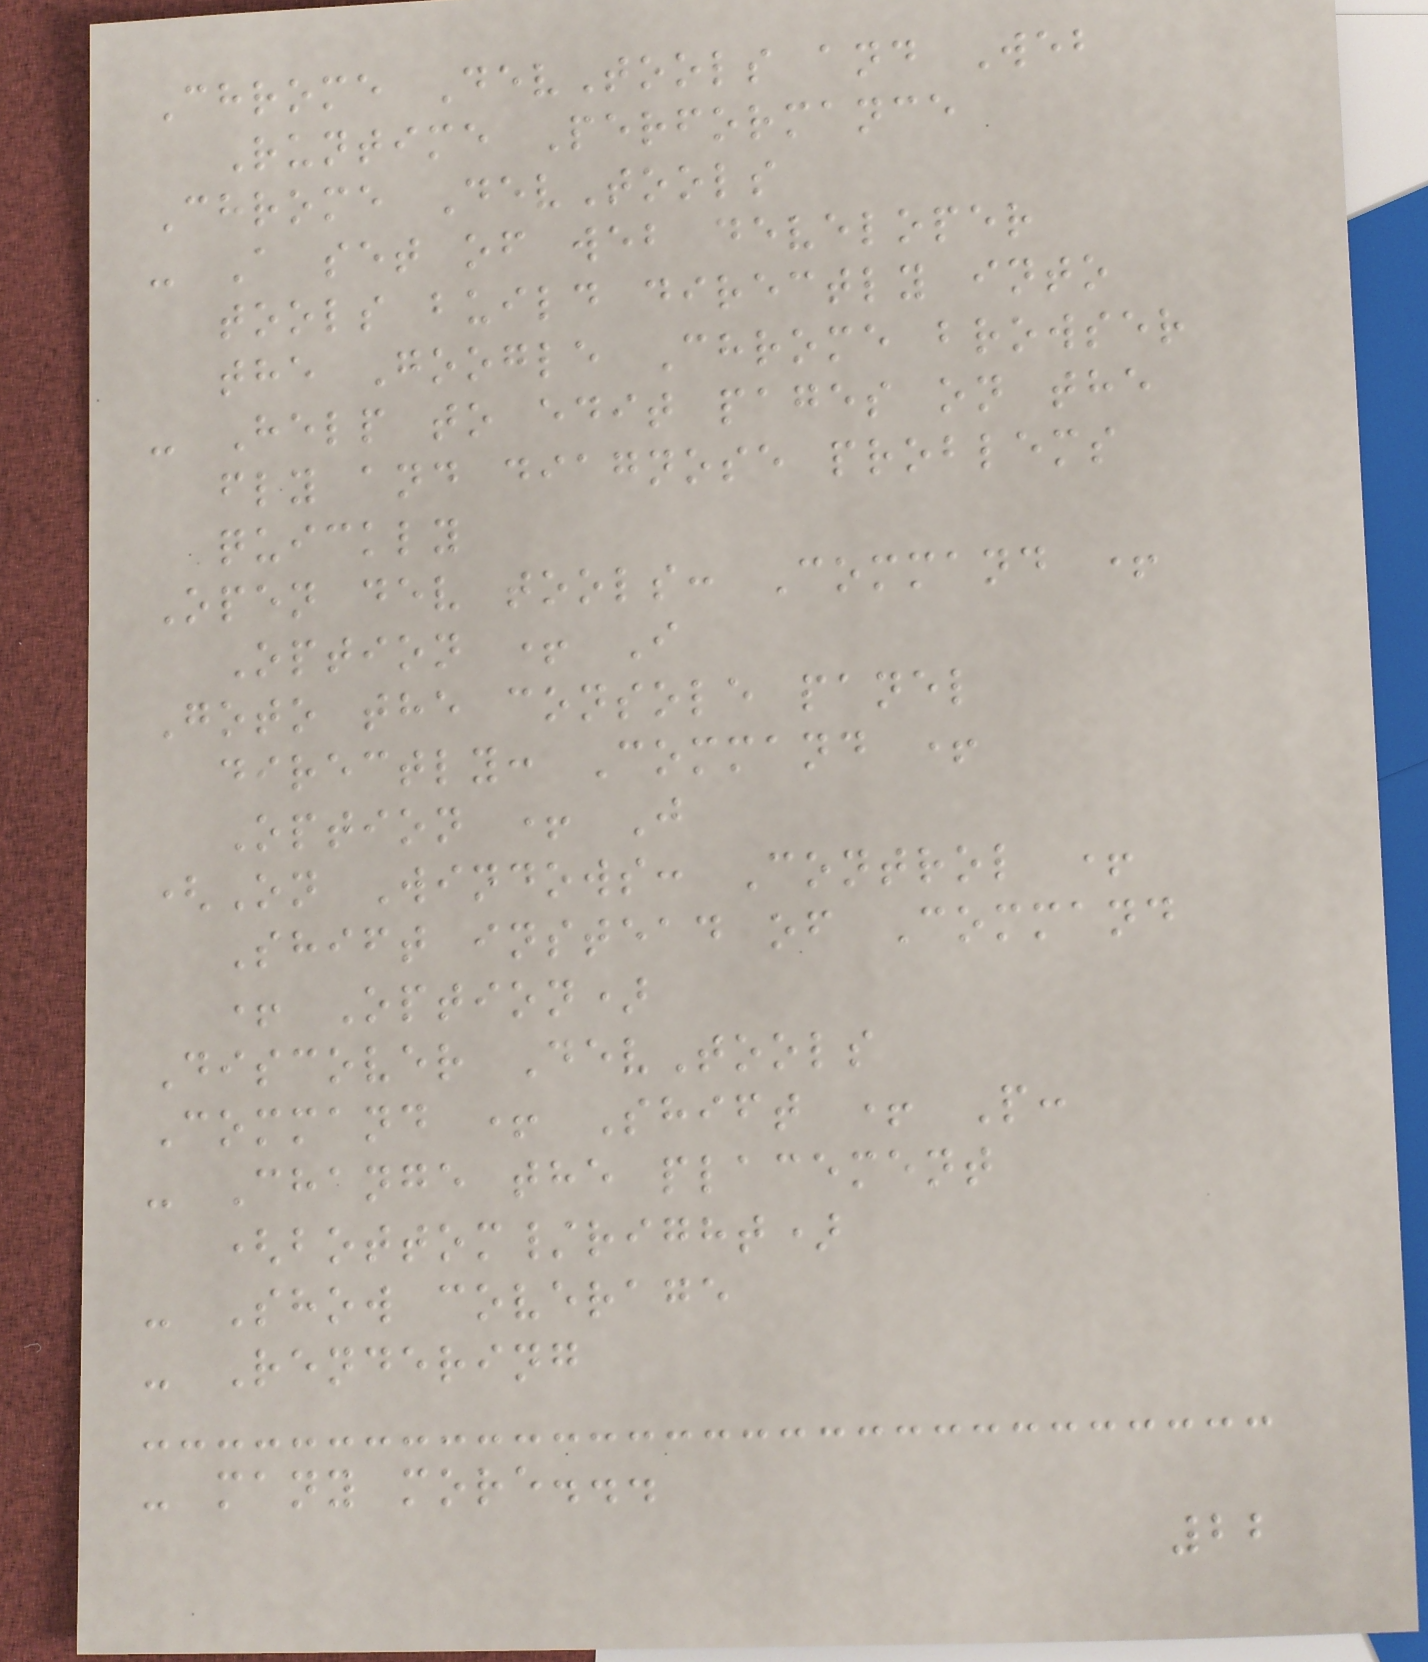Chrome DevTools and Web
Runtime Performance
Chrome DevTools
- A set of web developer
tools build directly into
the Google Chrome browser
- Help to edit pages on the
fly and diagnose problems
quickly
Open dev tools: Command +
Option + I
Goto the console panel
directly: Command +
Option + J
(On Windows: Control +
Shift instead of Command
+ Option)
Discover DevTools
Command + Shift + P:
- Change the placement
(bottom/right)
- Show coverage
- Rendering
- many more...
22
